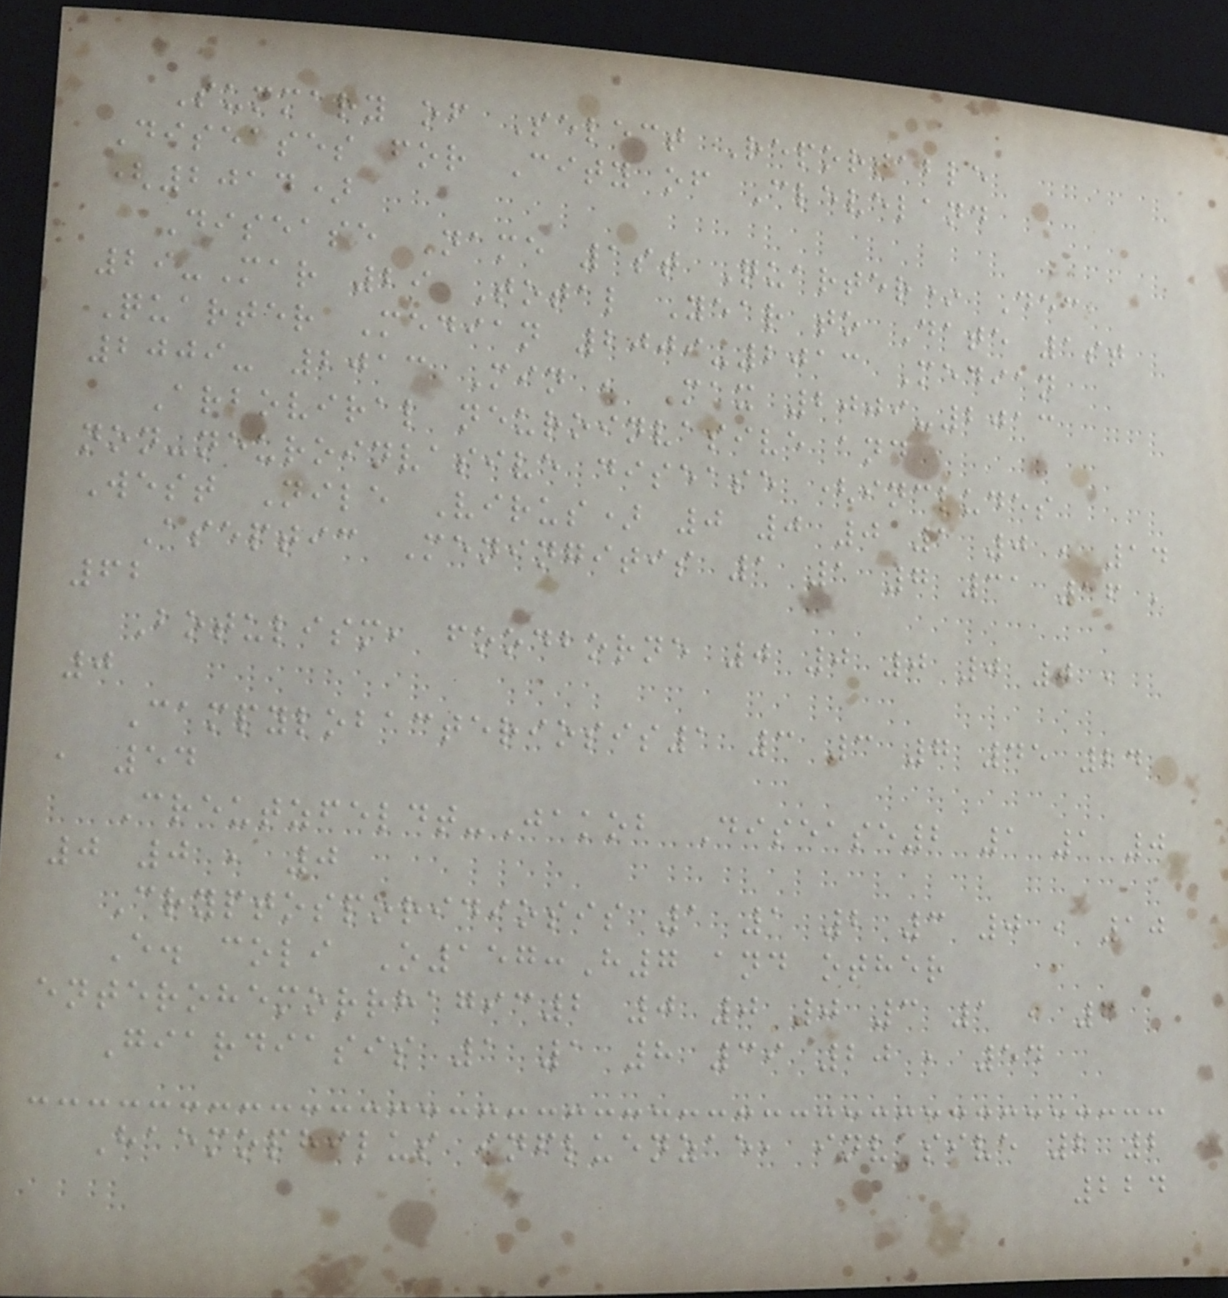Summary of Select Reportable
Diseases for City of Cleveland
(2014)
Disease Name 1st Quarter* Dec
29-Mar 29 Total Year to Date 1st
Quarter Median 2009-2013 Median
2009- 2013 Min , Max 2009-2013
Arboviral neuroinvasive and
non-neuroinvasive disease (includes
West Nile Virus) 0 0 0 1 0 , 14
Aseptic Meningitis 1 1 7 31 16 ,
62
Botulism, foodborne 0 0 0 0 0 ,
0
Campylobacteriosis1 3 3 7 45 24
, 54
Creutzfeldt-Jakob Disease2 1 1 0
0 0 , 0
Cryptosporidiosis 1 1 2 3 0 , 10
E. coli O157:H7 and other
enterohemorrhagic2 0 0 0 3 1 , 6
Giardiasis 1 1 8 39 20 , 54
Haemophilus influenzae, invasive 2 2
224
